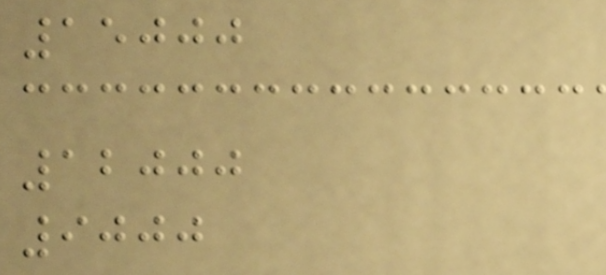15000
12000
9000
